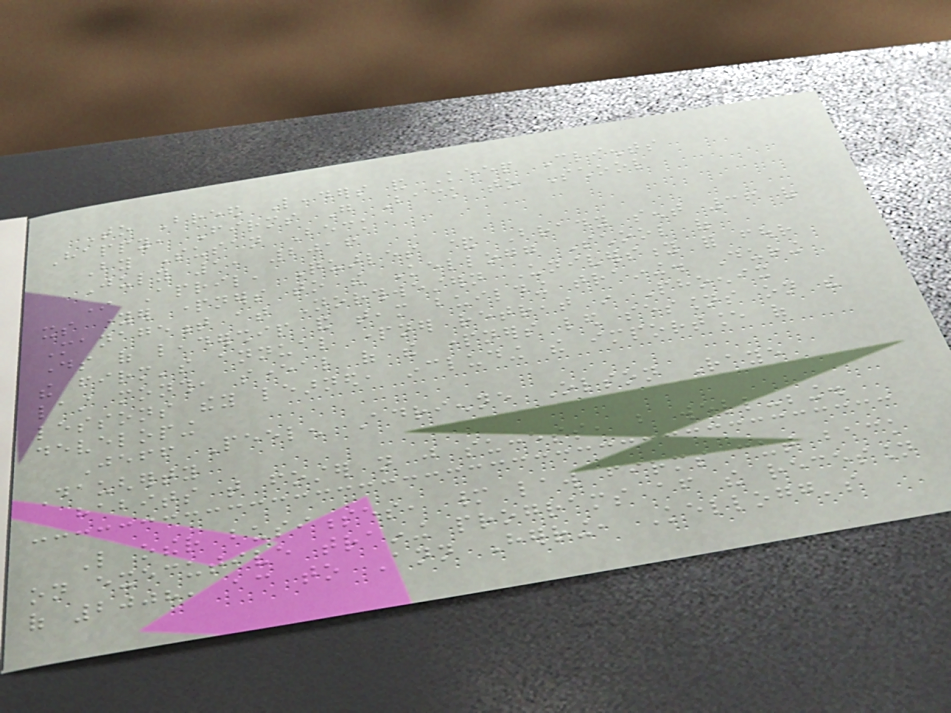To Breed Leaders and Keep Clients
Happy, Firms Go Back to School
By Susan Beck
July 1, 2016
In April, Quarles & Brady sent 36 of
its younger partners to the Kellogg School of
Management at Northwestern University for four
days of leadership and team building training. During
the firm's annual partner retreat in Phoenix
last month, several of the partners led sessions on the
lessons they learned, including the importance of
developing
Jeff Peelen Adrienne Olson Raye
Daugherty
habits that foster not just success, but well-being.
Like other businesses, many law firms cut back
on executive training programs after the recession
of 2008, according to Ann Herring, Kellogg's
